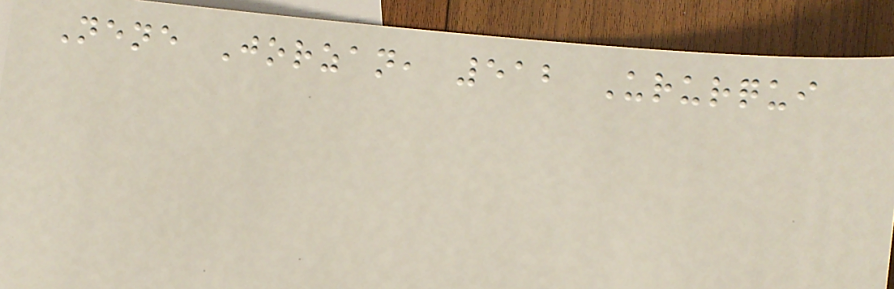Nene Jorzan, 512 Ururqui
